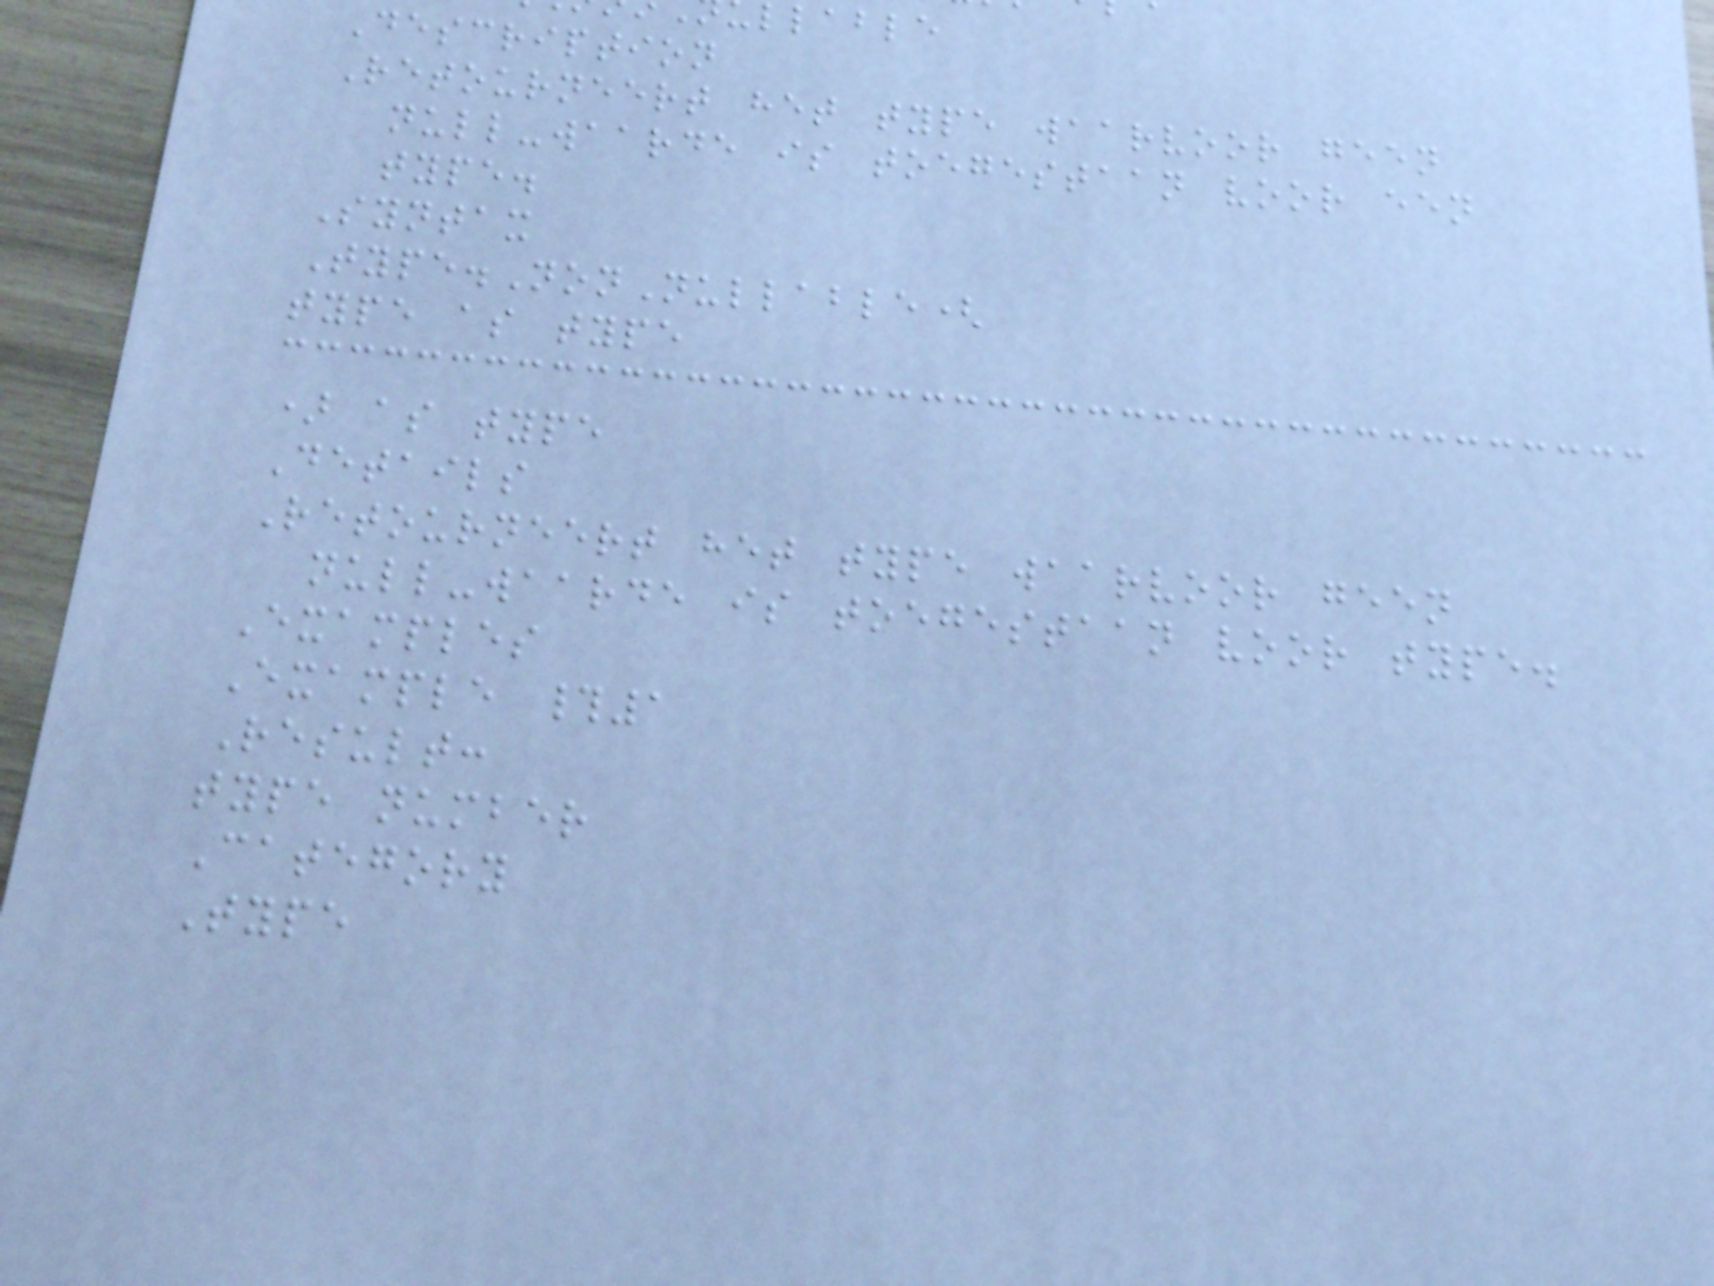llable
Description
Retourneert het type waarvoor geen
null-waarde is toegestaan voor een
type.
Syntax
Type.NonNullable(
type as type
) as type
Details
Retourneert het type waarvoor geen
null-waarde is toegestaan voor type.
Examples
Example #1
Result:
type number
Category
Type
